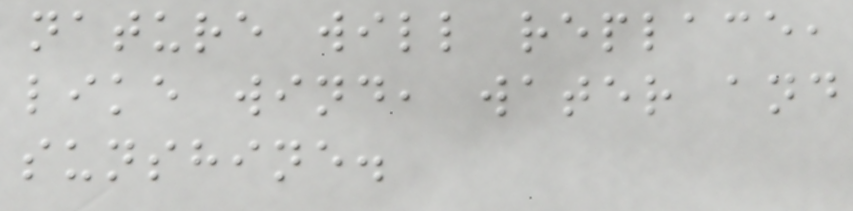nature will replace,
like wind, water and
sunshine.
